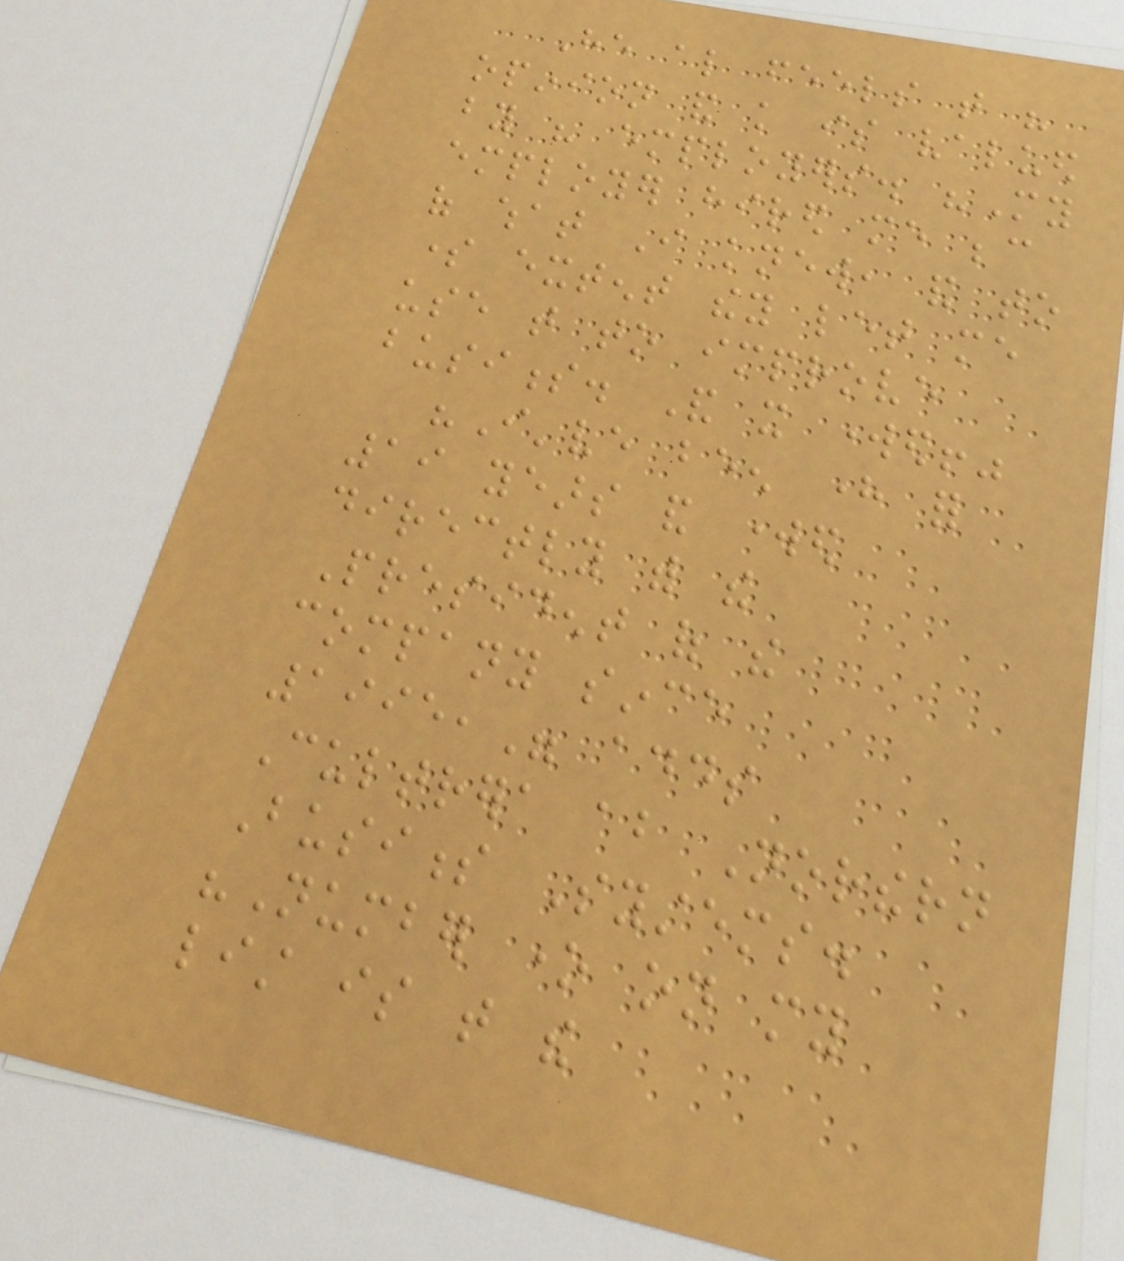He also feels that his
opinion and knowledge is valued
by his employers. "My
employer hired me because
of what I knew, and to
some extent they let me
use that to improve
business. And it worked!"
"I've been here for
19 years and worked
directly with the
President of the
company since
1995," adds
Cultrera about Northern
Business Systems.
"Number one on my
list is that the
